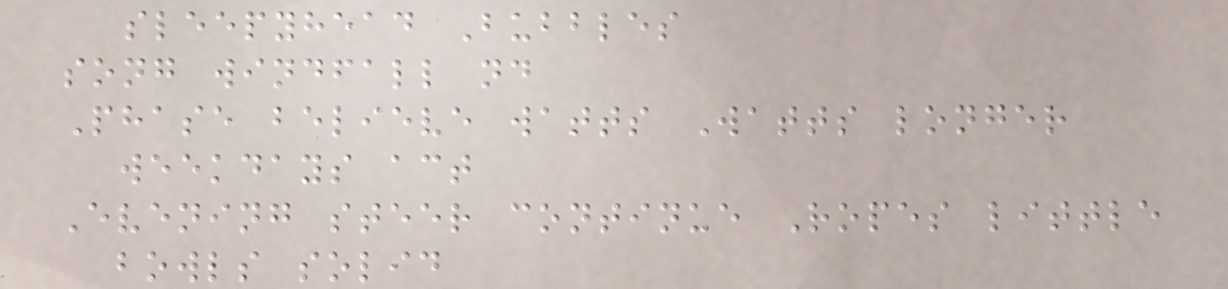sleepyhead Bubbles
song windfall nd
Phase believe watts Watts longer
weekdays act
Evening steer continue Ropes little
bowls solid
